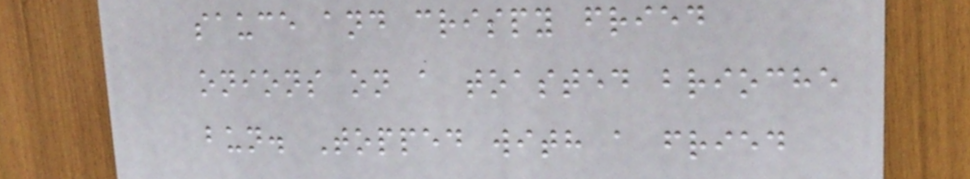sauce and crispy fried
onions on a toasted brioche
bun. Topped with a fried
